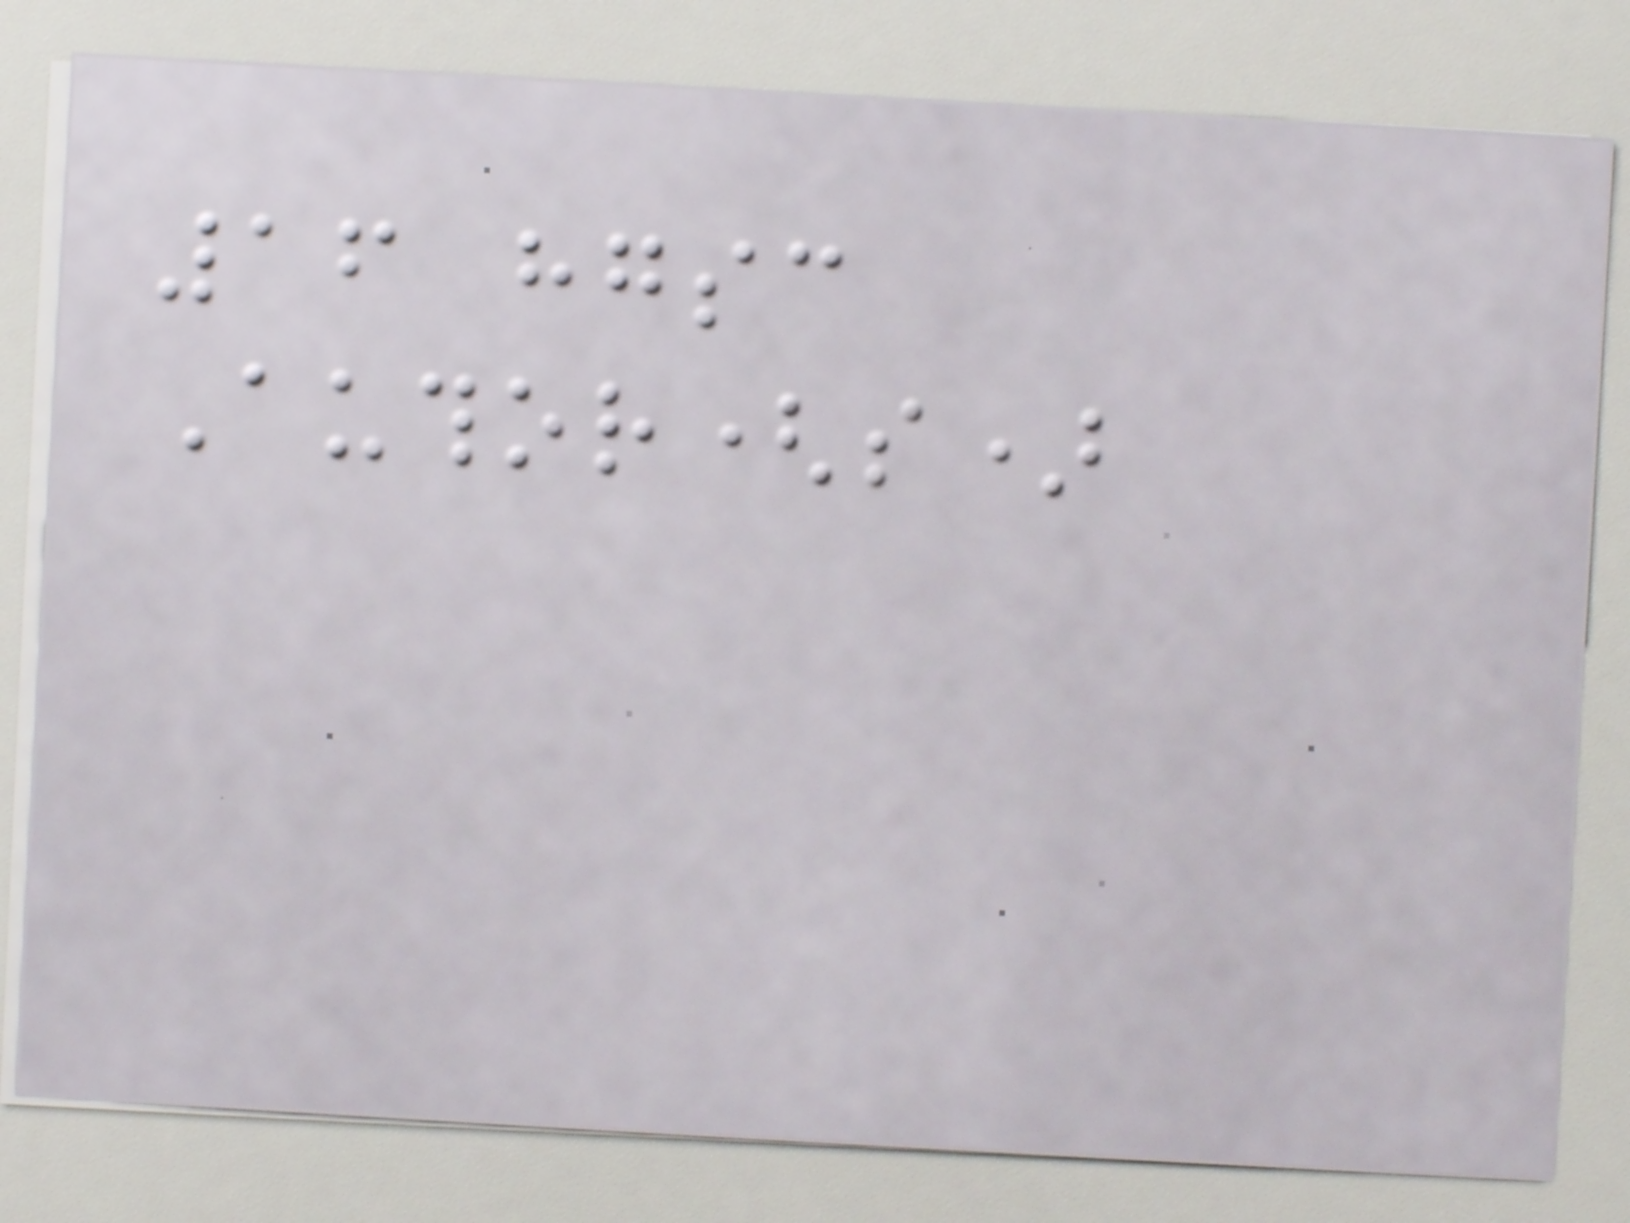16 hgsc
Author(s)
